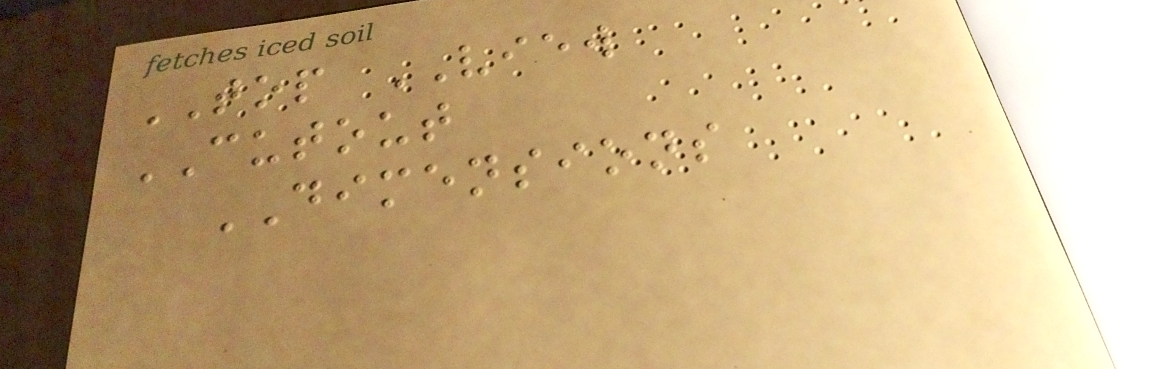TOP VIEW
CUTOUT
DIMENSIONS
